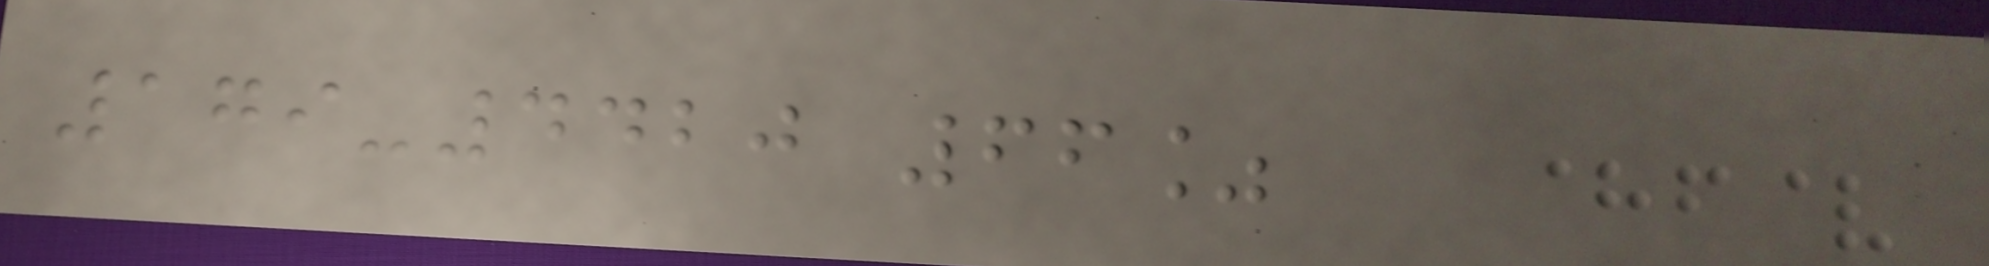179-4420 66%
